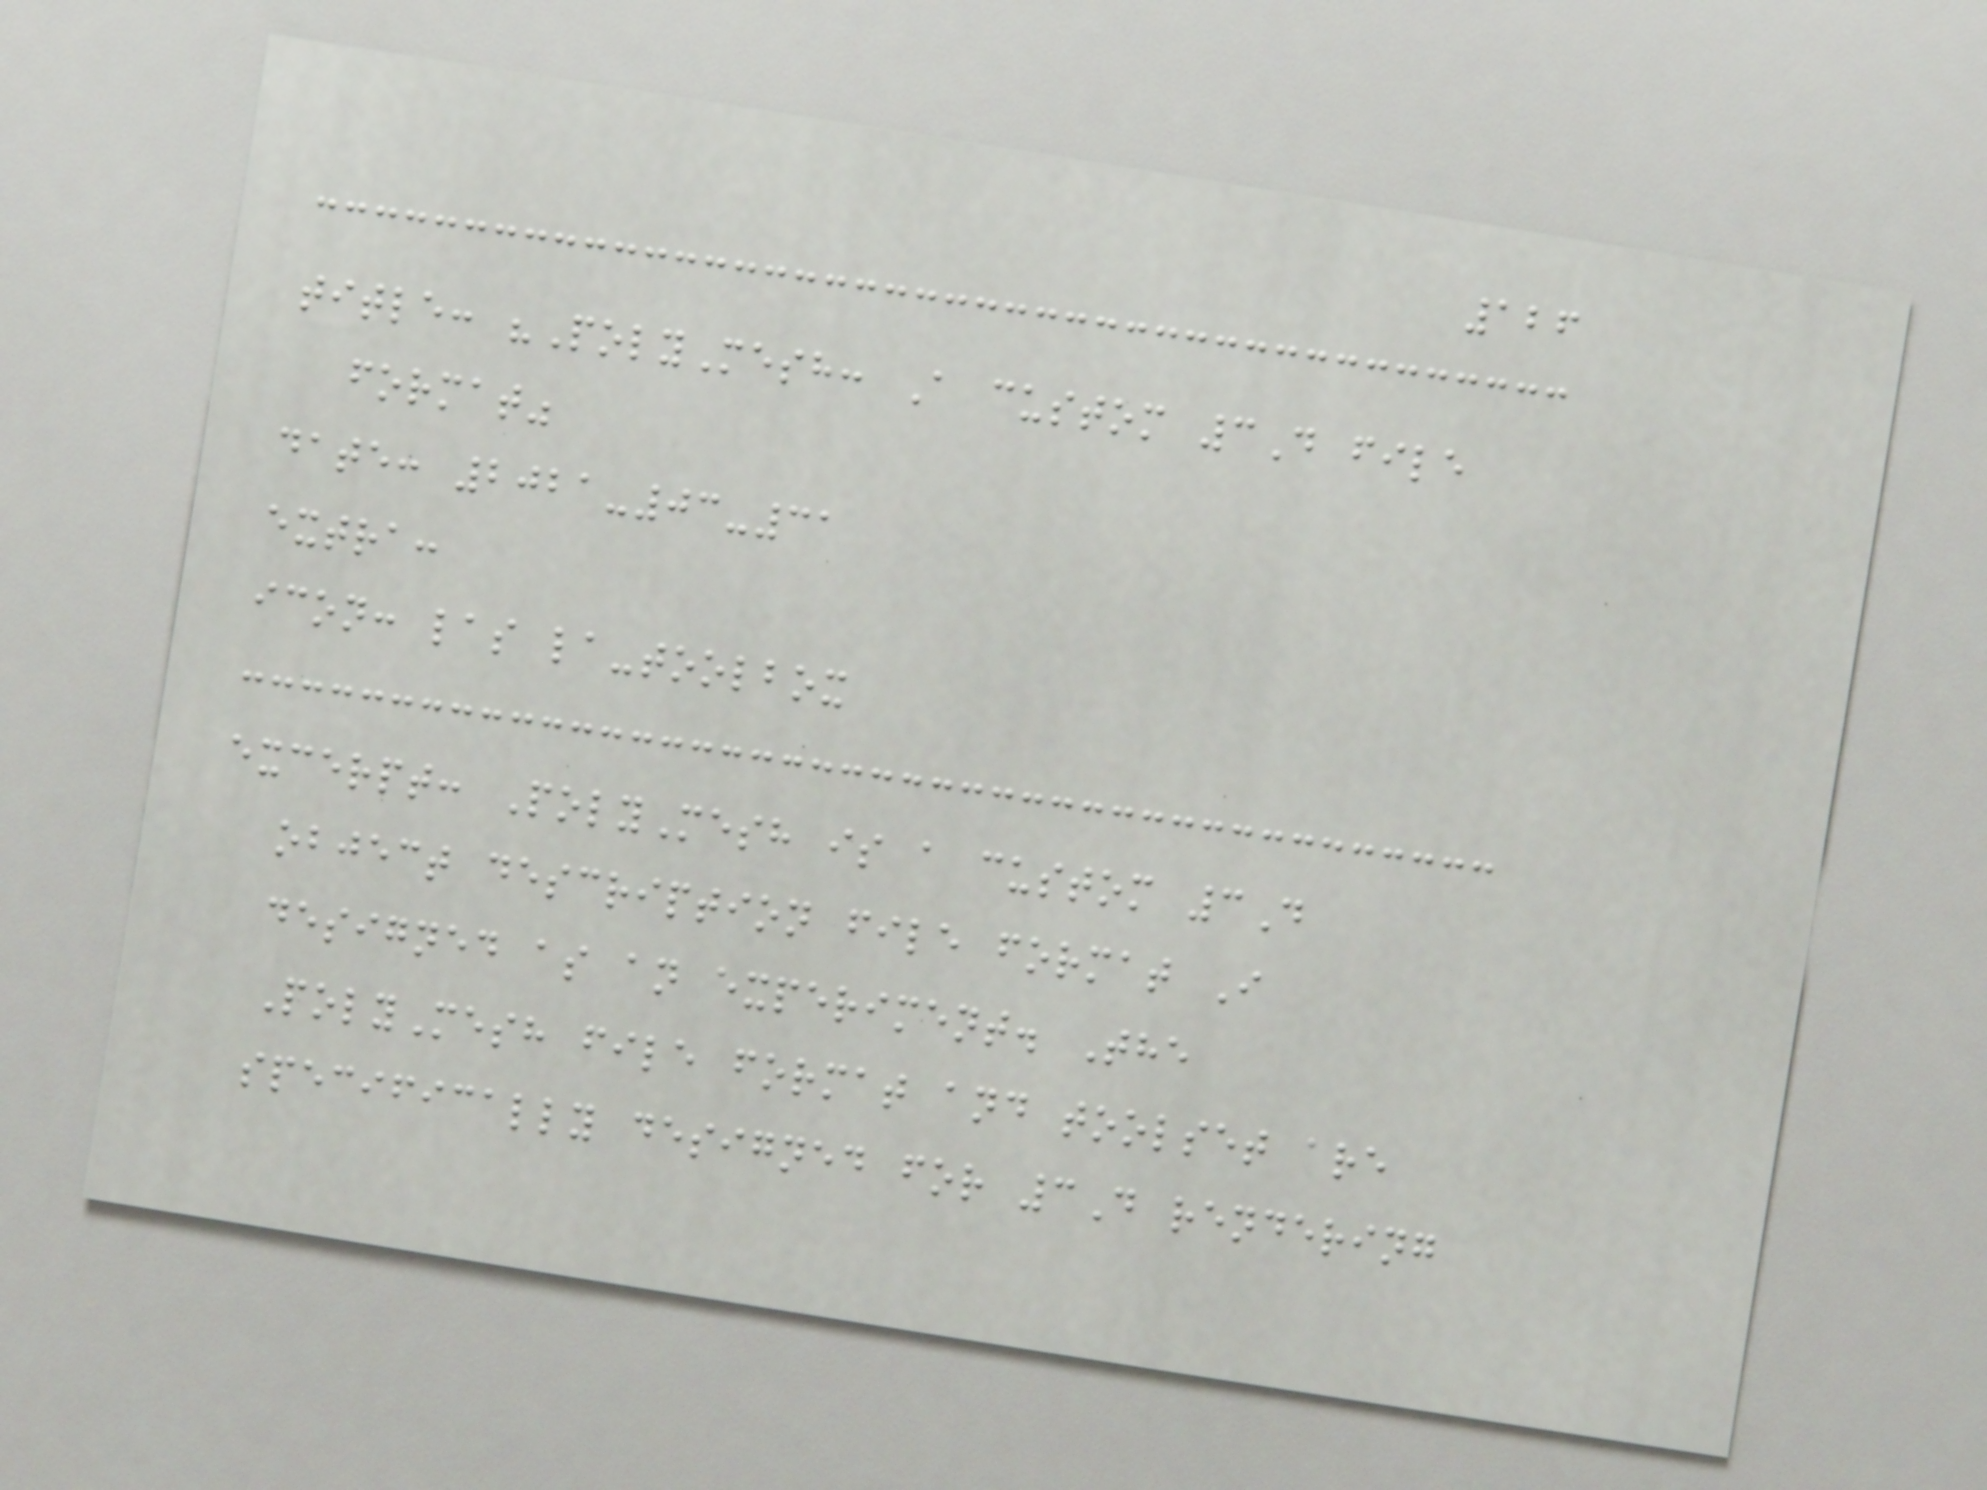126
title: "PolyMesh: A custom 3D file
format"
date: 2021-03-31
extra:
icon: las la-toolbox
excerpt: PolyMesh is a custom 3D
object description file format I
designed as an experiment. The
PolyMesh file format and toolset are
specifically designed for 3D rendering
